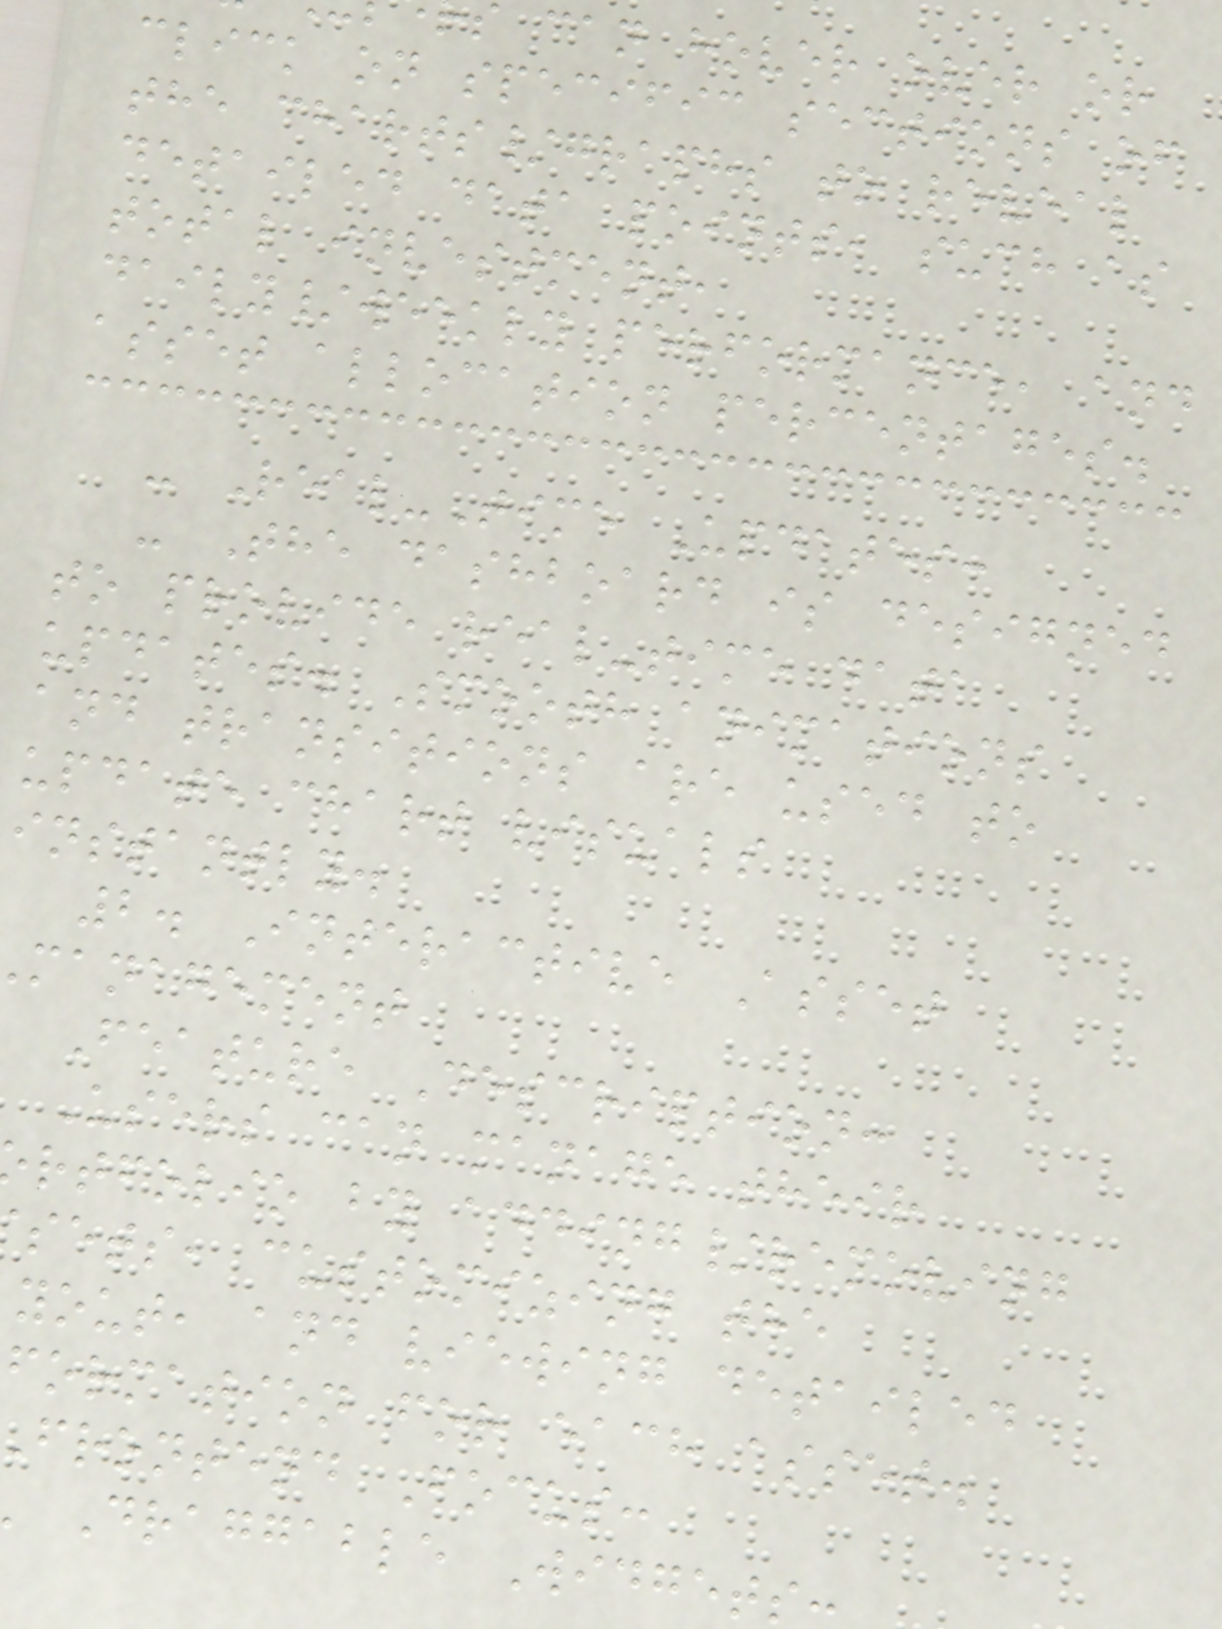can hover over or
click on specific sections of
the charts/graphs to reveal
detailed data points, such as
total investment,
daily/weekly performance, and
asset allocation percentages.
- Real-Time Updates:
- The dashboard is designed
to provide real-time data
updates. Smooth animations
and transitions are used to
update chart visuals
instantly.
2. Interactive Asset
management
Feature Description:
Users can manage their
rtfolio by adding/removing
sets, customizing the
yout, and viewing detailed
formation for each asset.
frontend Focus:
Draggable Widgets
